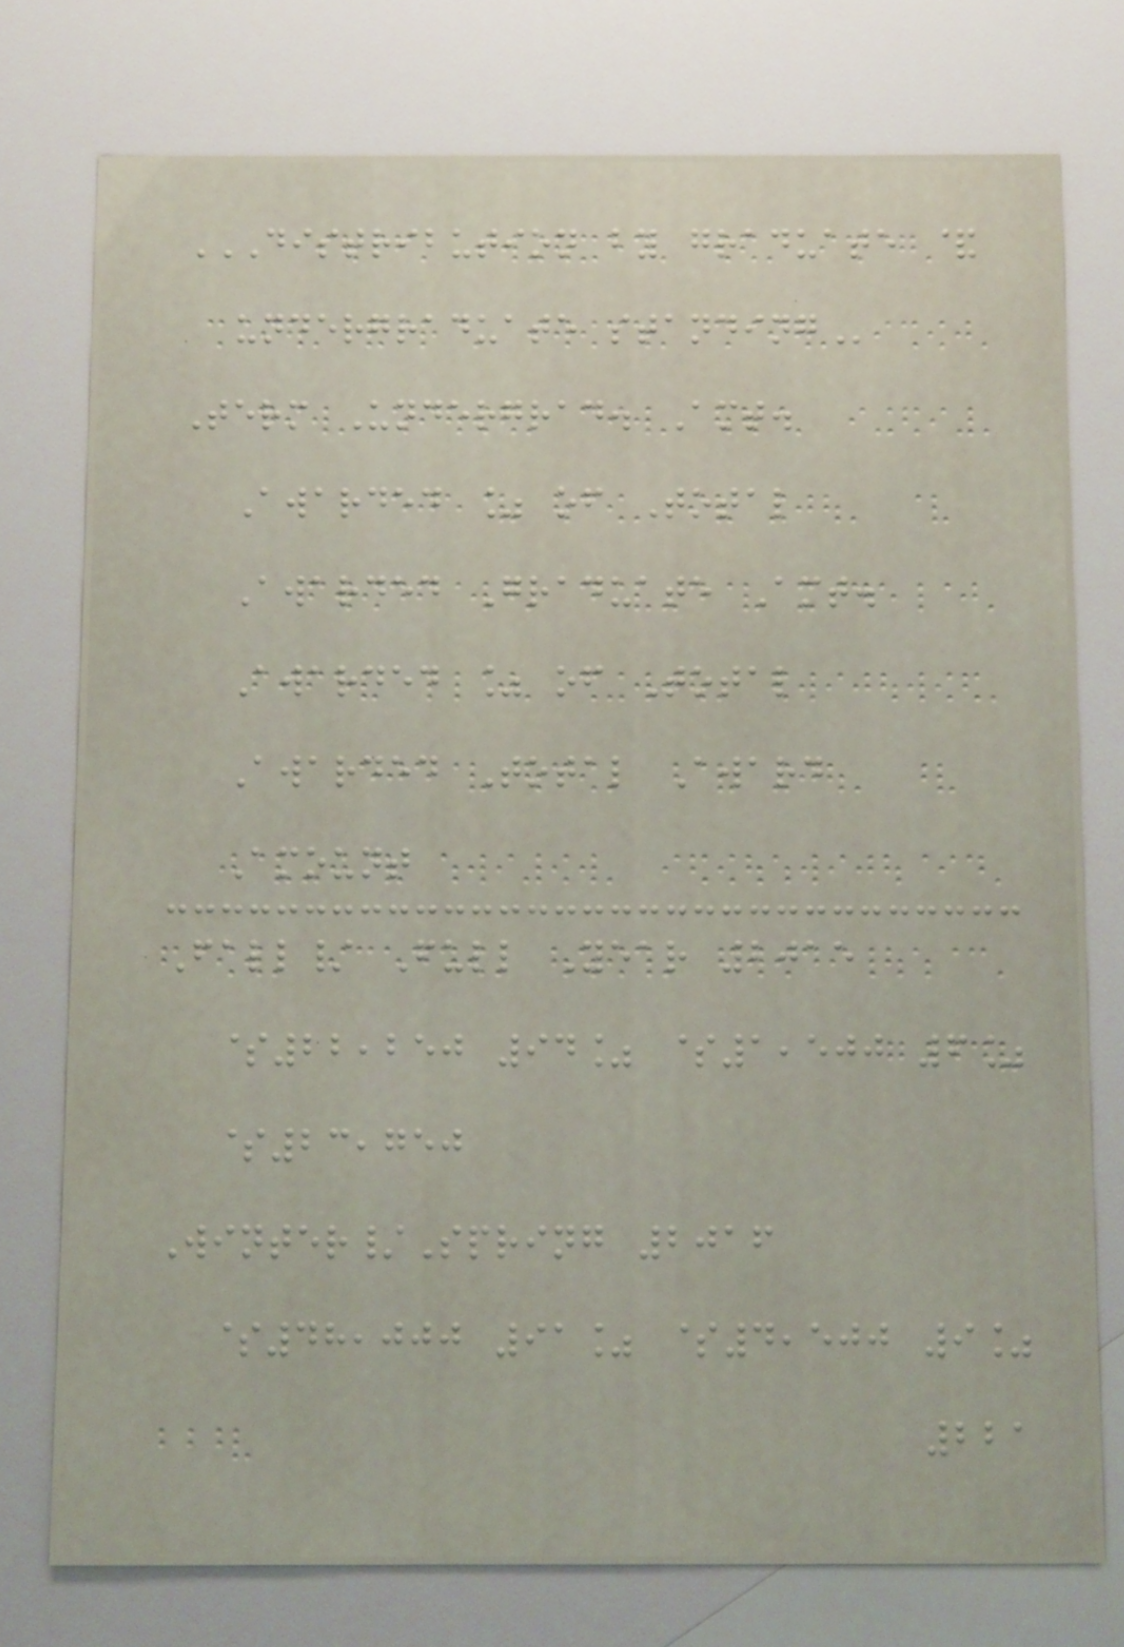DISTRIBUTION BY GRADUATE &
UNDERGRADUATE STANDING
Term Undergrad. Amt.
Awarded % of Total
Awarded Graduate Amt.
Awarded % of Total
Awarded Total Award
Amount
Fall/ Full Year 2015
$22,250 94% $1,500 6%
$23,750
Winter/Spring 2016
$48,000 91% $4,500 9%
221
